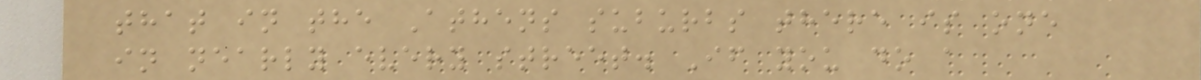that in the Athens suburbs there is one
in nearly every street. If you do a
